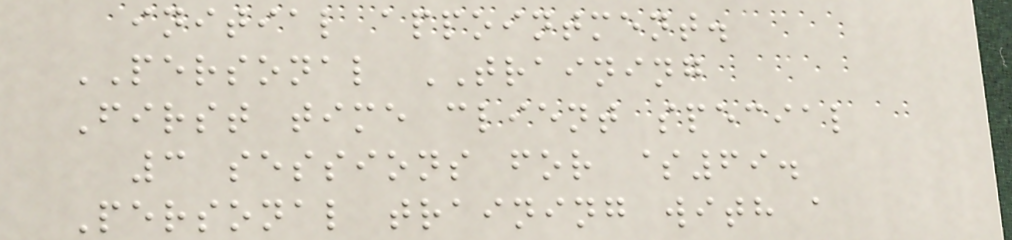initial appointment.
PERSONAL TRAINING
First time client special
3 sessions for $69.
Personal training with a
